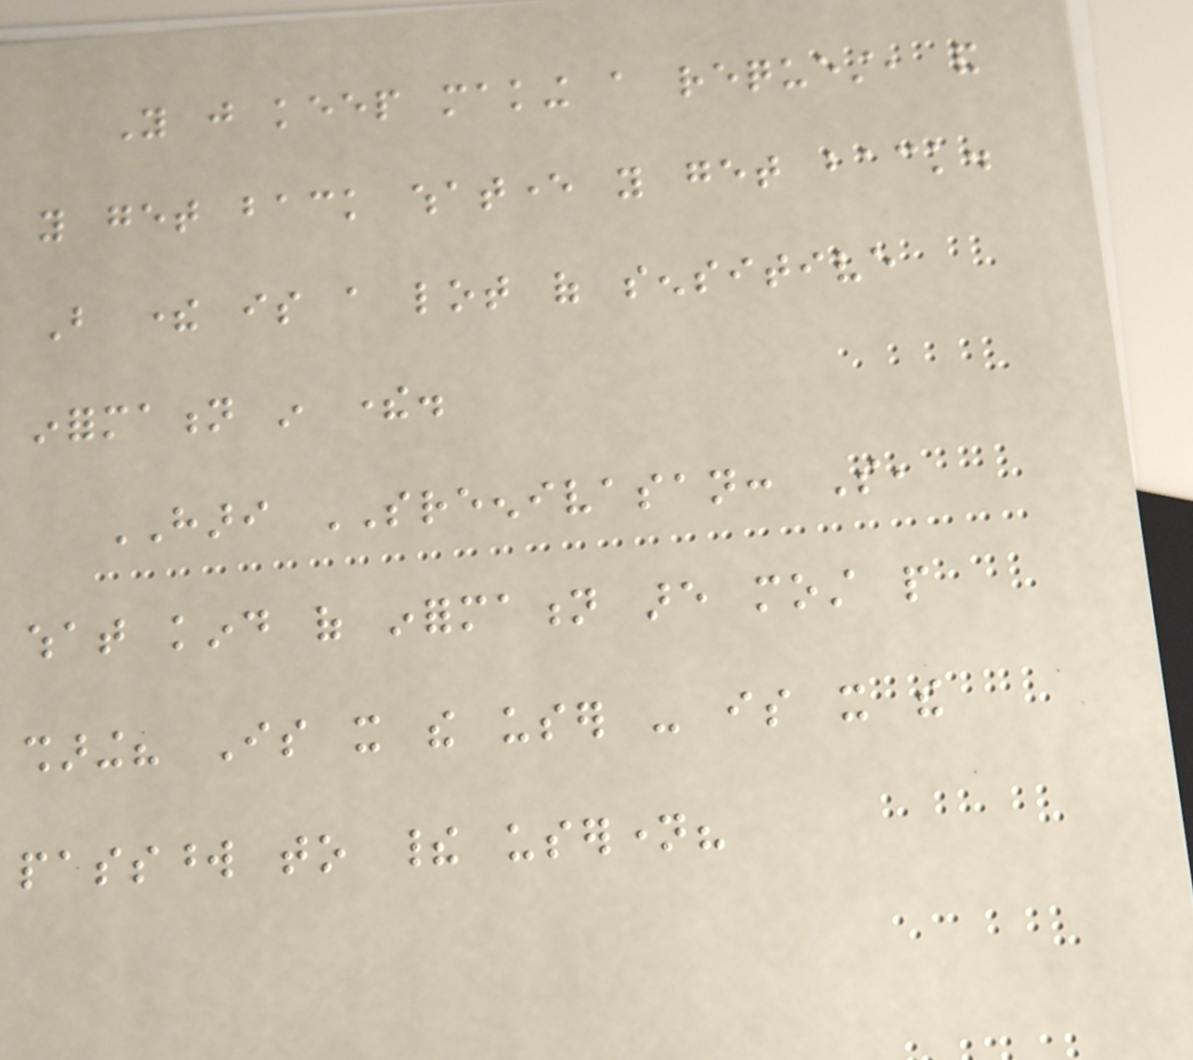You just keep making a request, and
you get back whatever you get back.
But there is a lot of sensitive
information in there.
HARI SREENIVASAN: So,
what kind of information are most people
sharing? Is it the user - is it the
password to their username?
